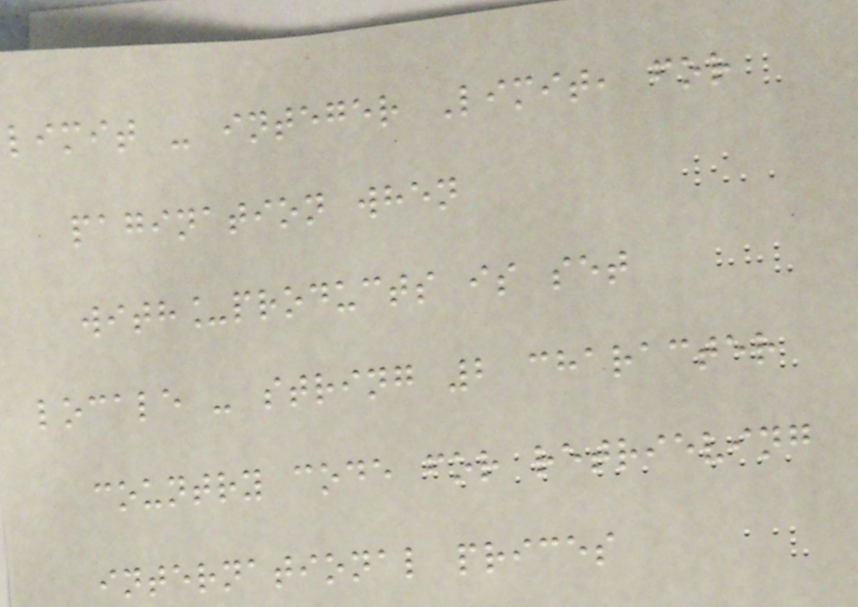limit - integer Limit, for
pagination when
with_products is set
locale - string 2 character
country code for retrieving
international prices
